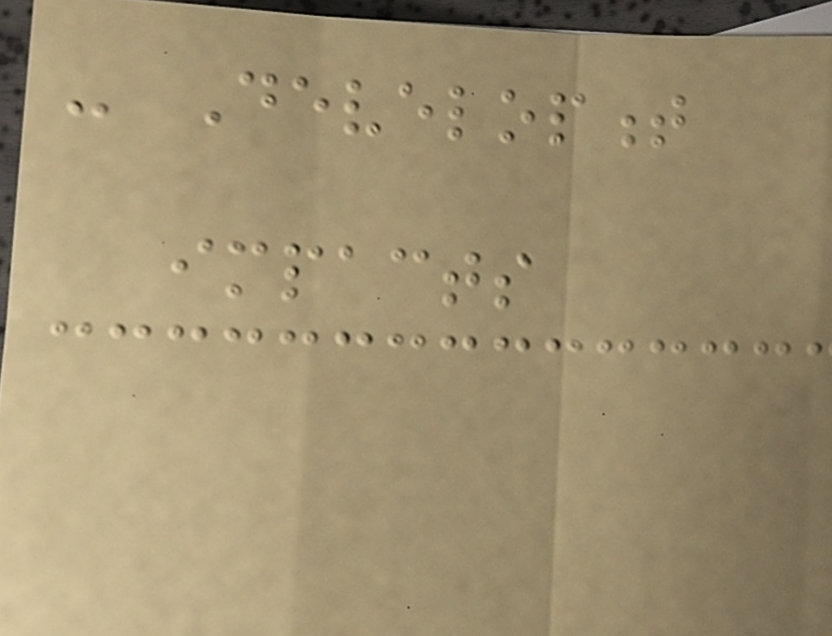- Development
impacts
